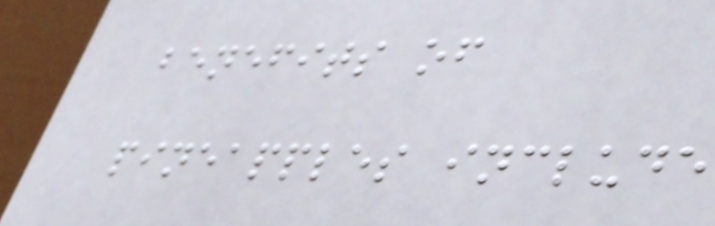benefits of
pineapples include
